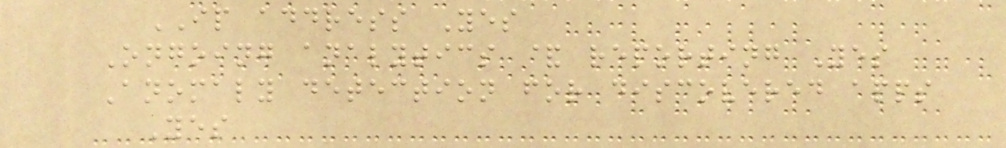IP address Yes
Ongoing analytics & reporting Yes
Anomaly detection for discovered apps
Yes
